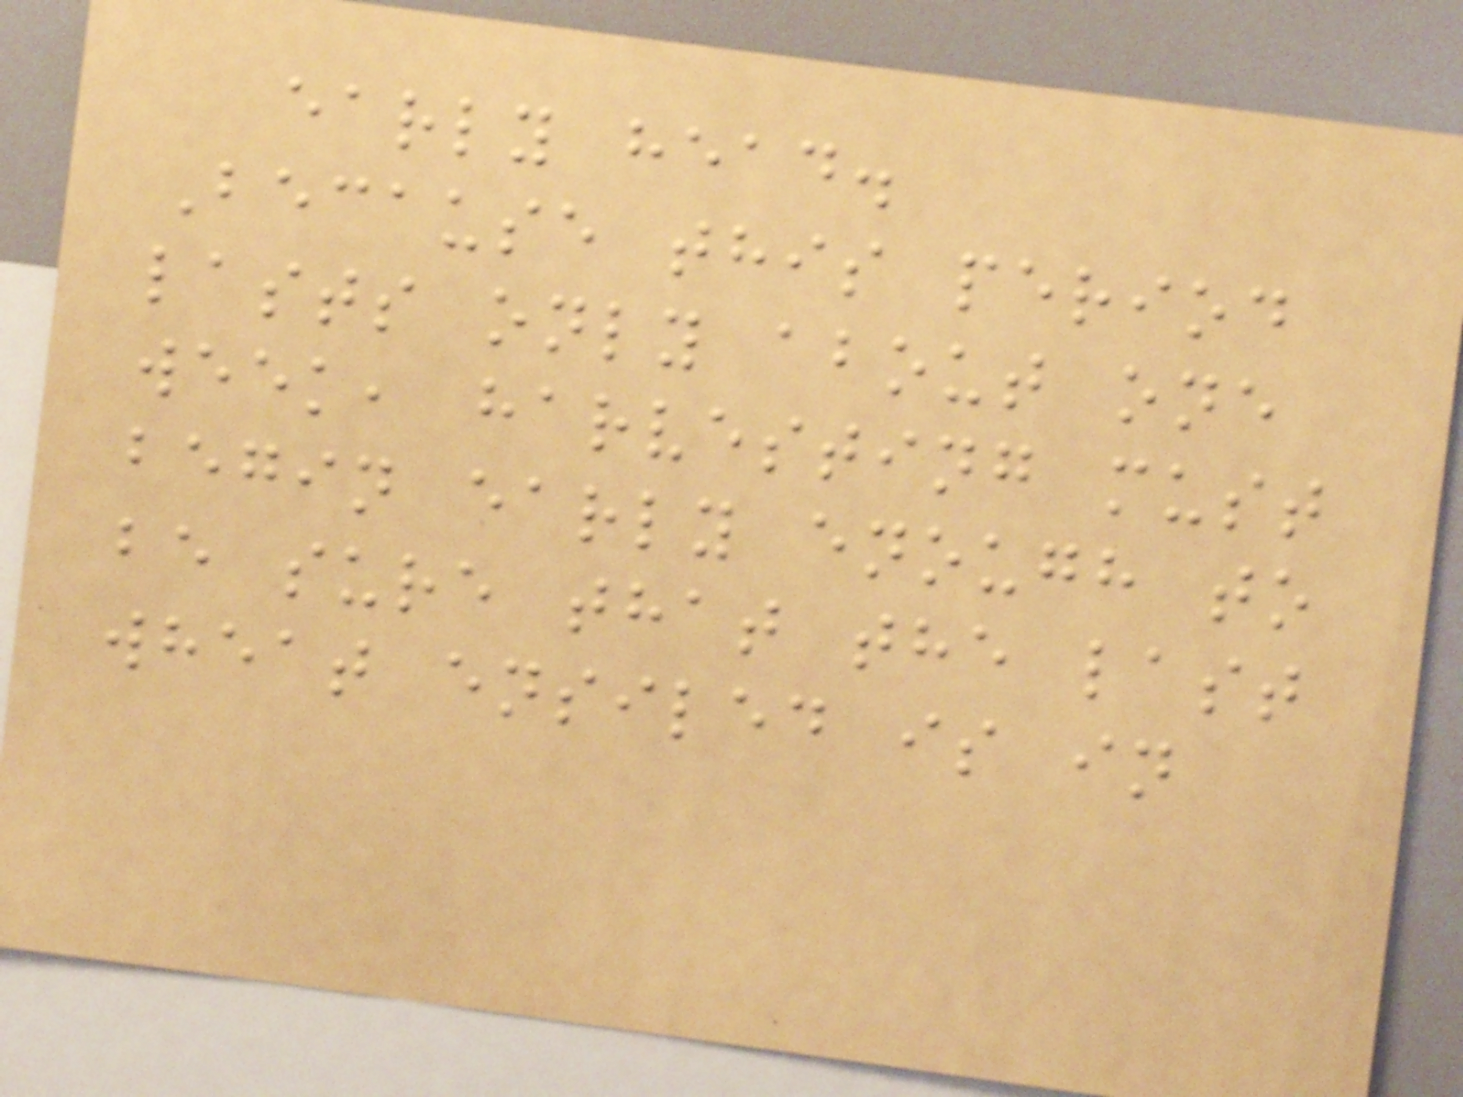early head.
Because this period
lasts only about one
week, harvesting must
begin early enough to
be sure that the last
wheat ensiled is in
